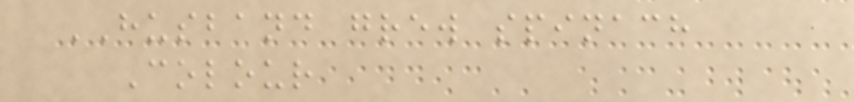HUSBAND grew spinach
Colour
